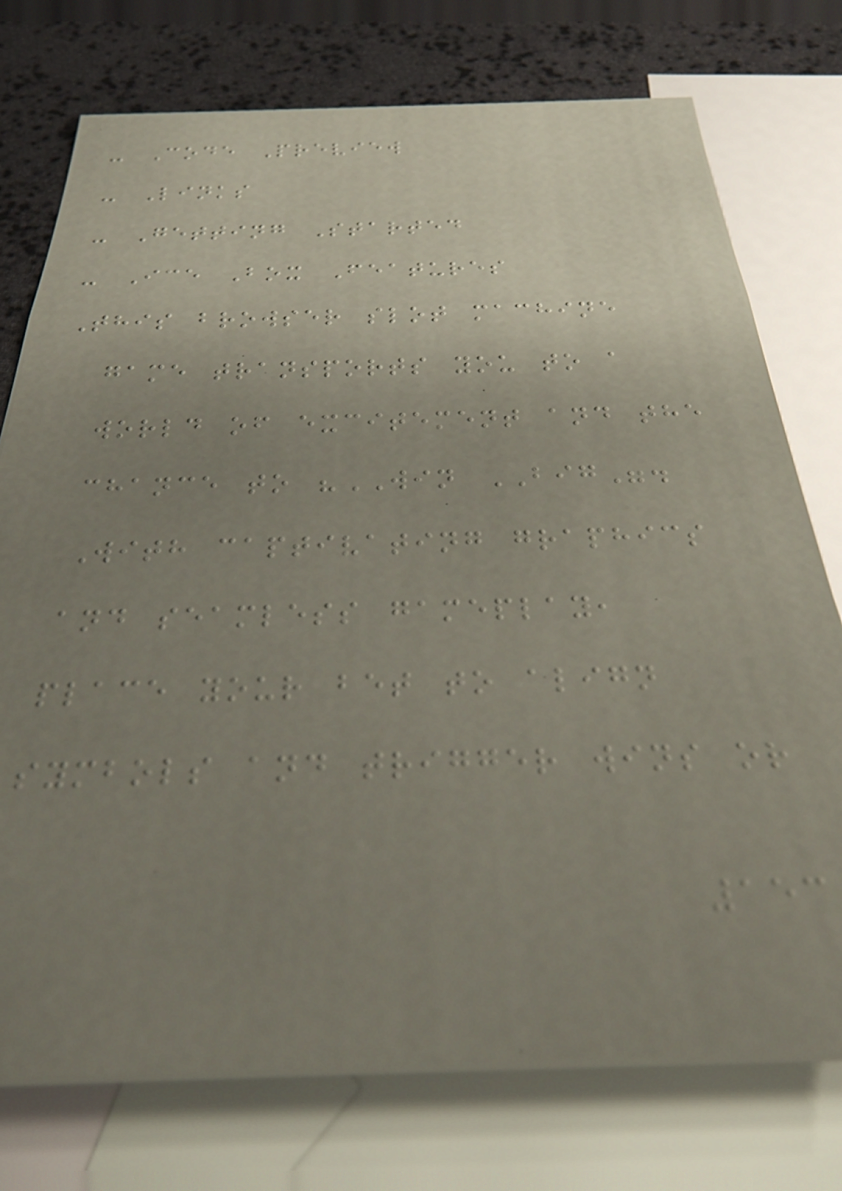- Code Preview
- Links
- Getting Started
- Ice Box Features
This browser slot machine
game transports you to a
world of excitement and the
chance to "WIN BIG".
With captivating graphics
and seamless gameplay,
place your bet to align
symbols and trigger wins or
153
